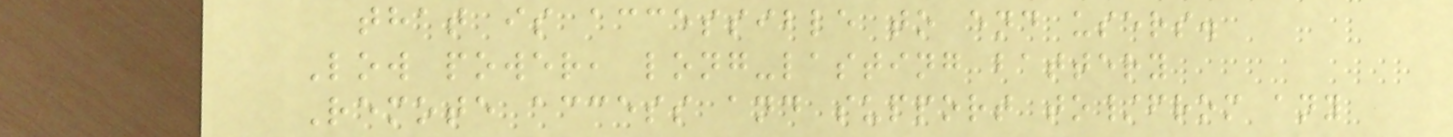that is accessible to end users.
Low power, long-lasting battery
Remote access and support to/from any
